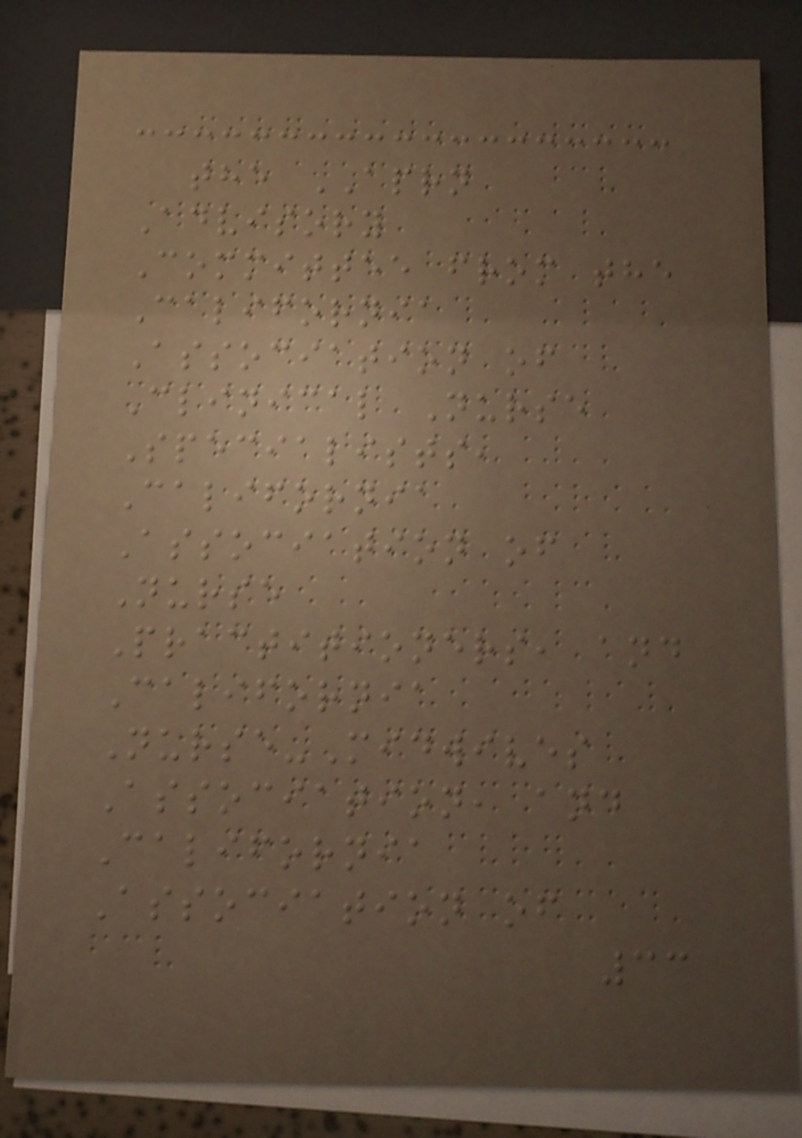the APRN
Advisory
Committee from the
California
Association of
Clinical Nurse
Specialists,
California
Association of
Nurse
Practitioners, and
California
Nurse-Midwives
Association, and
California
Association of
33
